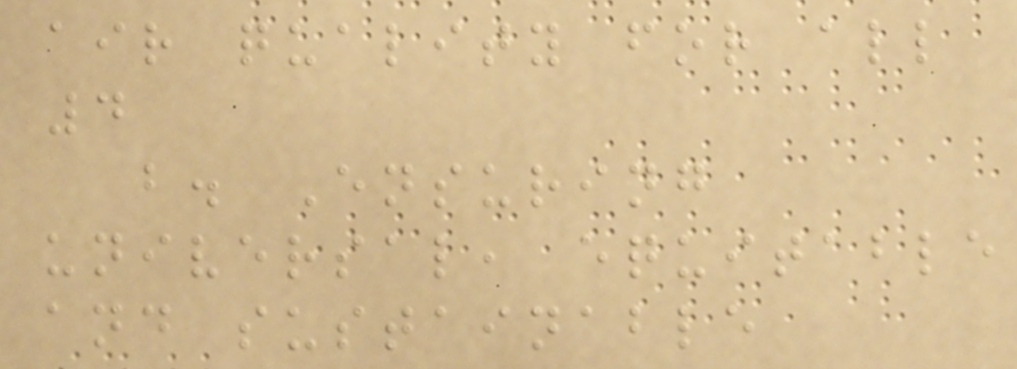air quality for all
4
b. Ensuring
universal, equitable
and sustainable
